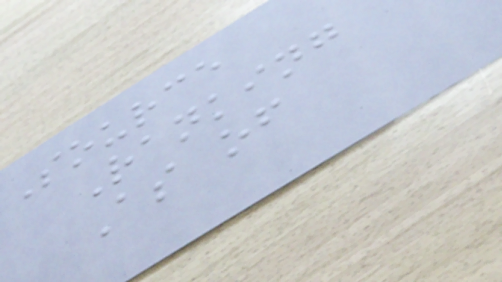Source
Ranking
As of
